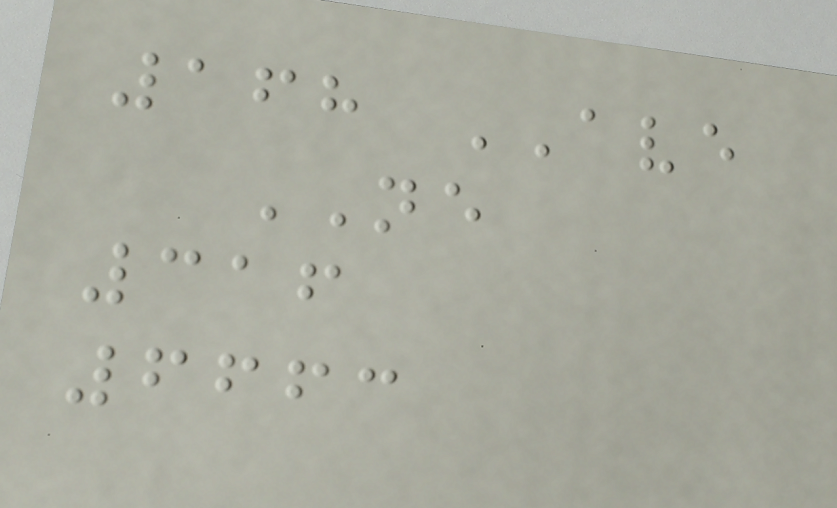168 AVE
NE
316
6663
